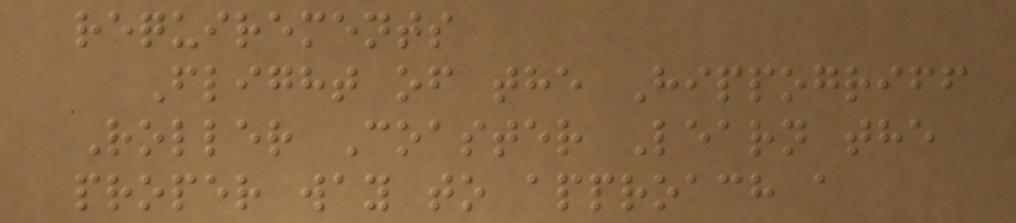requirements
Flight of the Hippogriff
Roller Coaster Learn the
proper way to approach a
